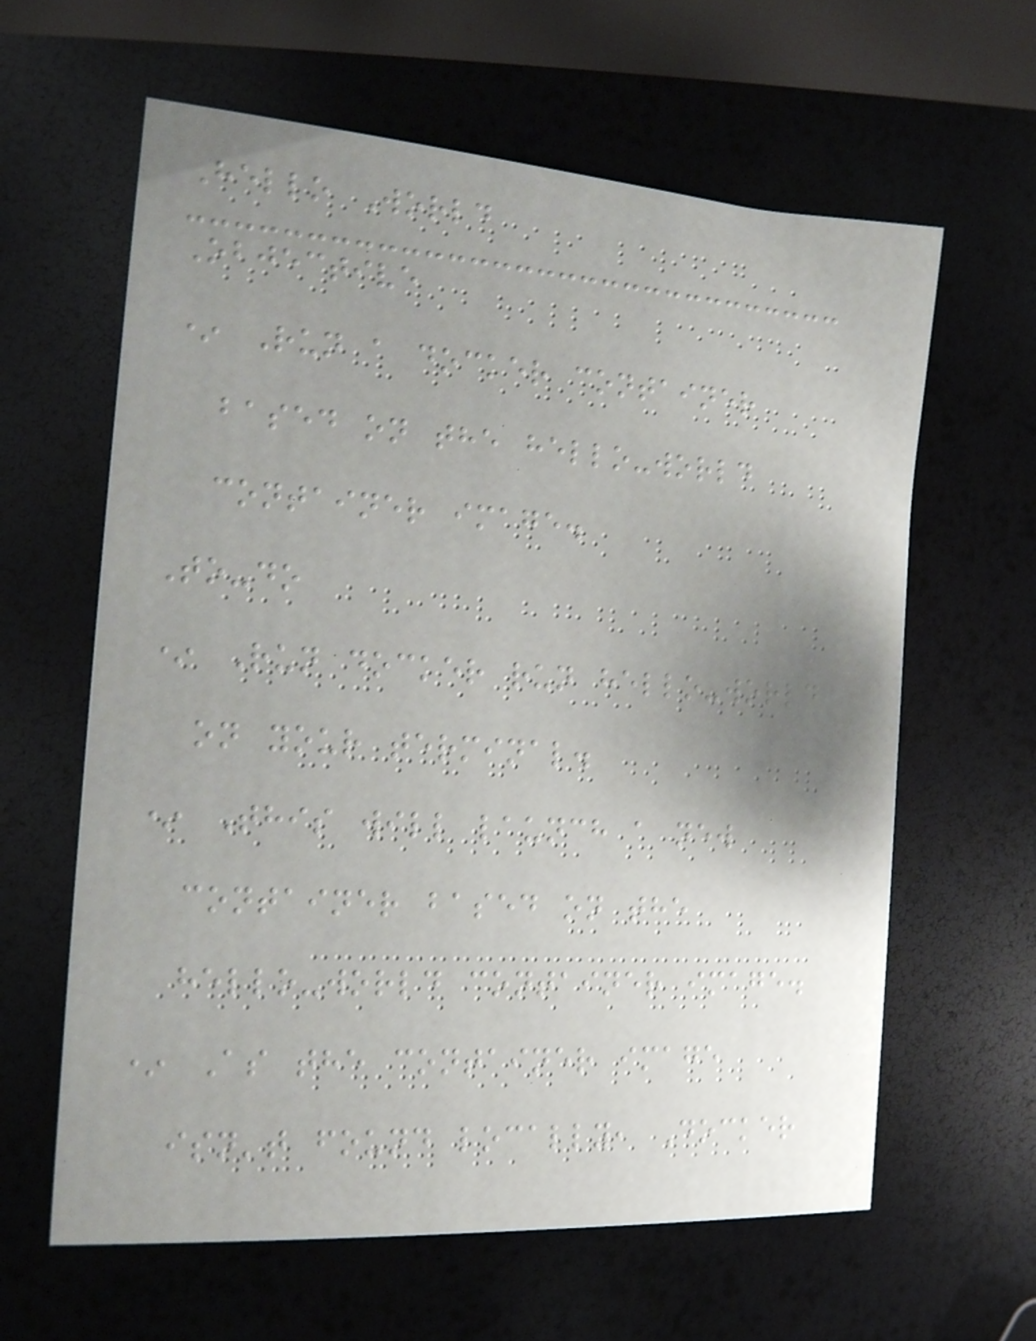Hello World
Objective
* Run a docker container
based on the hello-world
container image.
To-do
* Run docker run hello-world
on your terminal.
* This will launch a new
container based on the
hello-world container image.
* As the container image
isn't found locally, Docker
